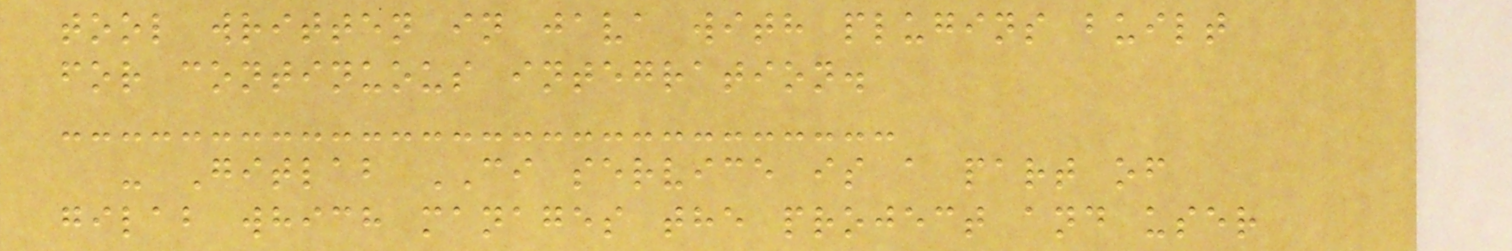tool written in java with plugins built
for continuous integration.
- Gitlab CI service is a part of
gilab which manages the project and user
